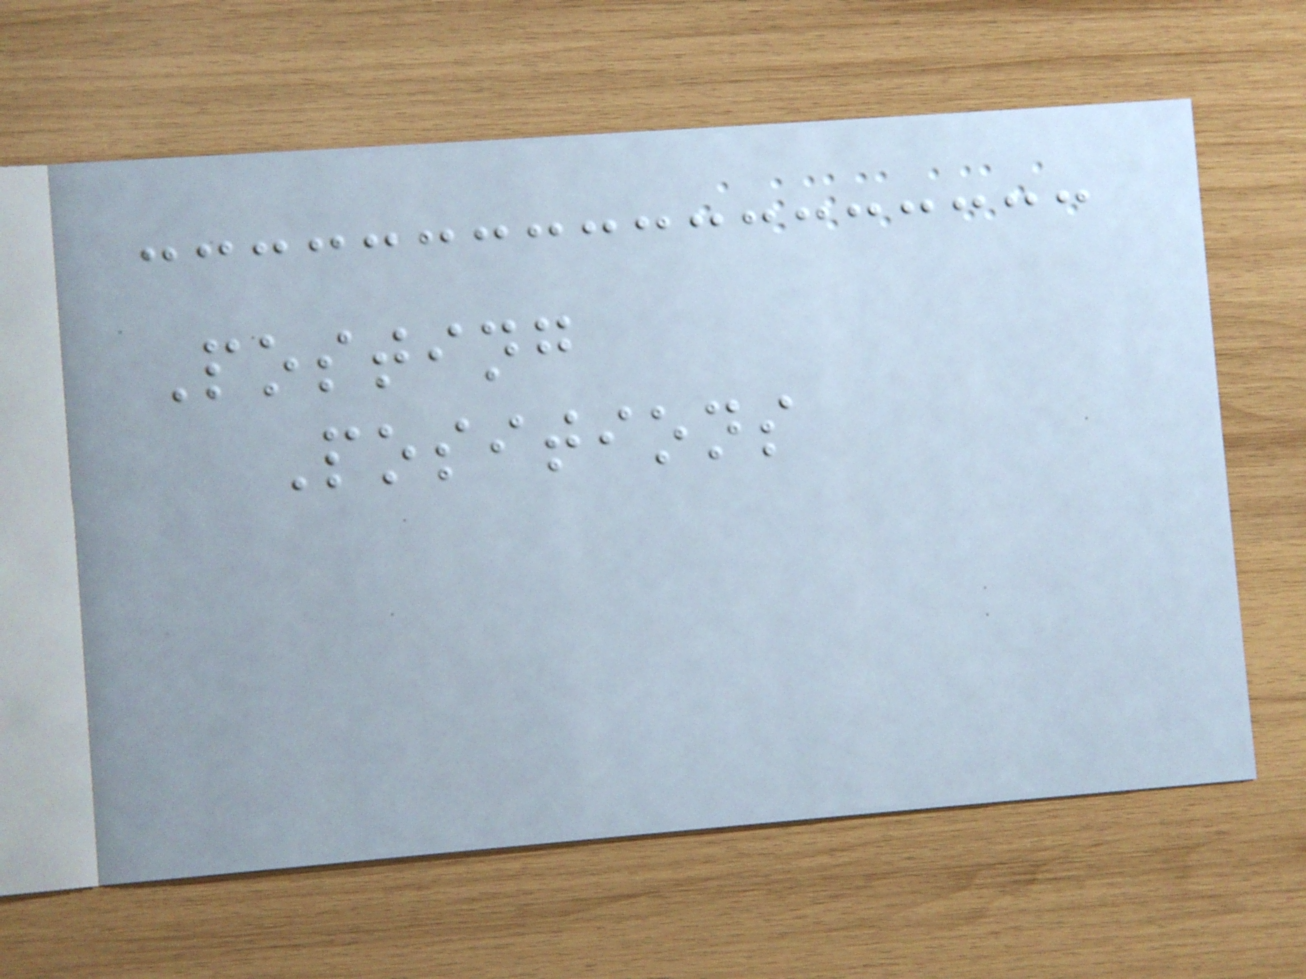Posting
Positions
